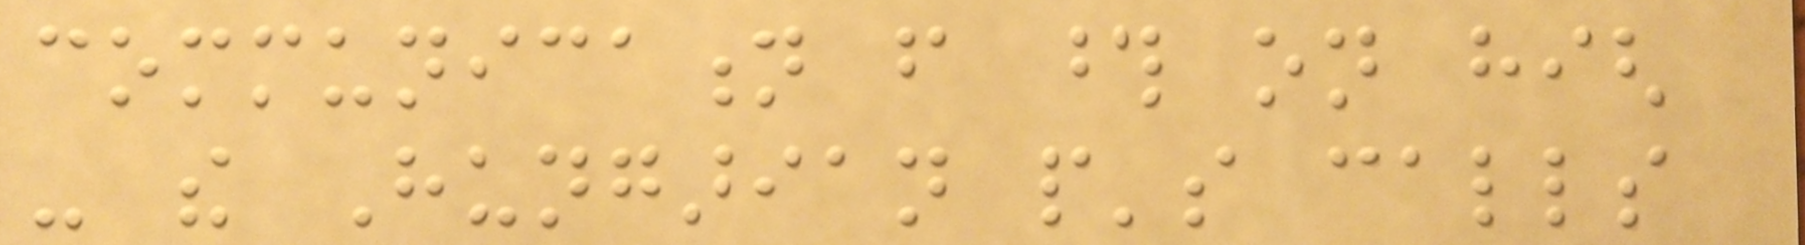communication from those on high
- the Hungarian people's calls
